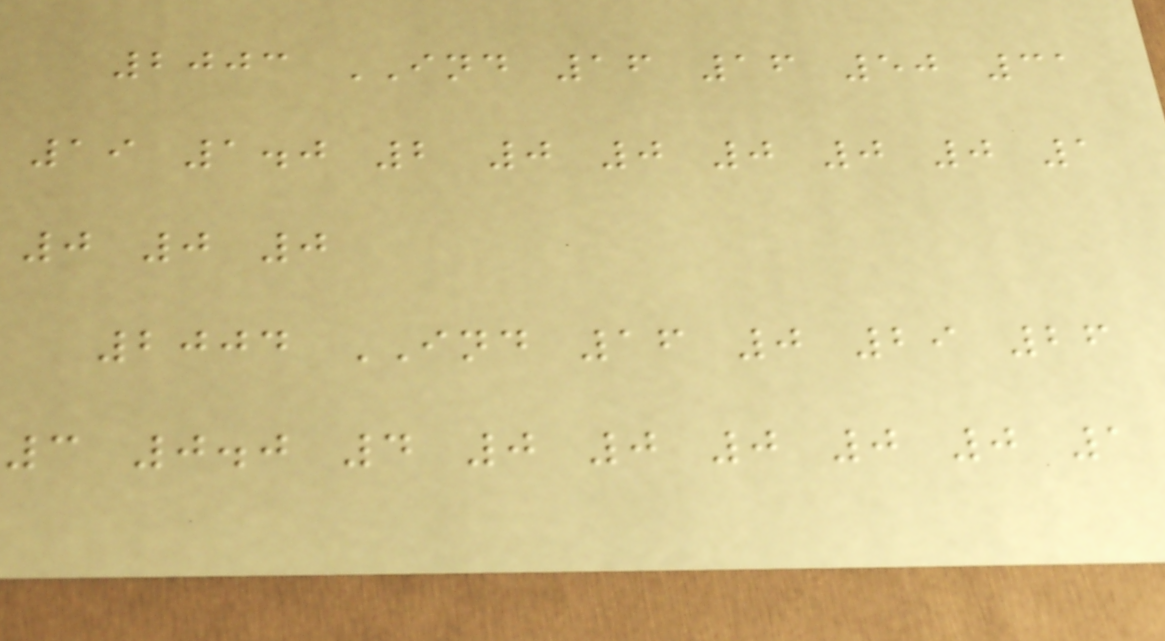2003 IND 16 16 50 31
19 1.0 2 0 0 0 0 0 1
0 0 0
2004 IND 16 0 29 26
3 0.0 4 0 0 0 0 0 1
